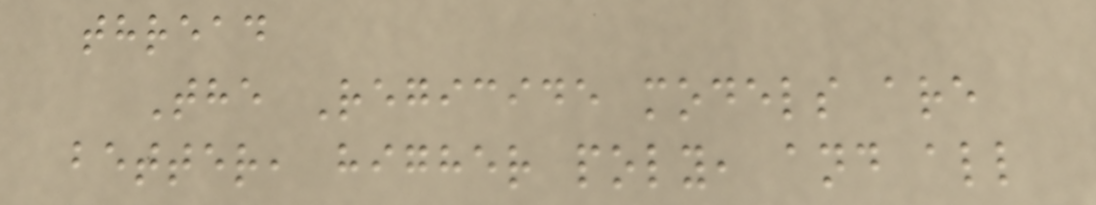thread
The Regicide models are
better, higher poly, and all
